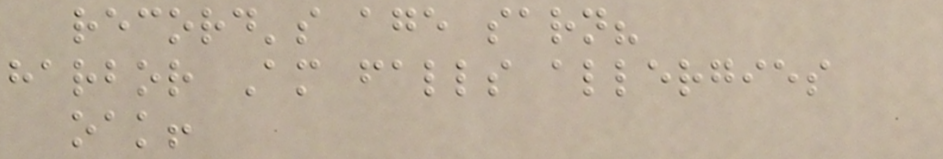record's age sarn?
harbor Am falls allergies
oak!
